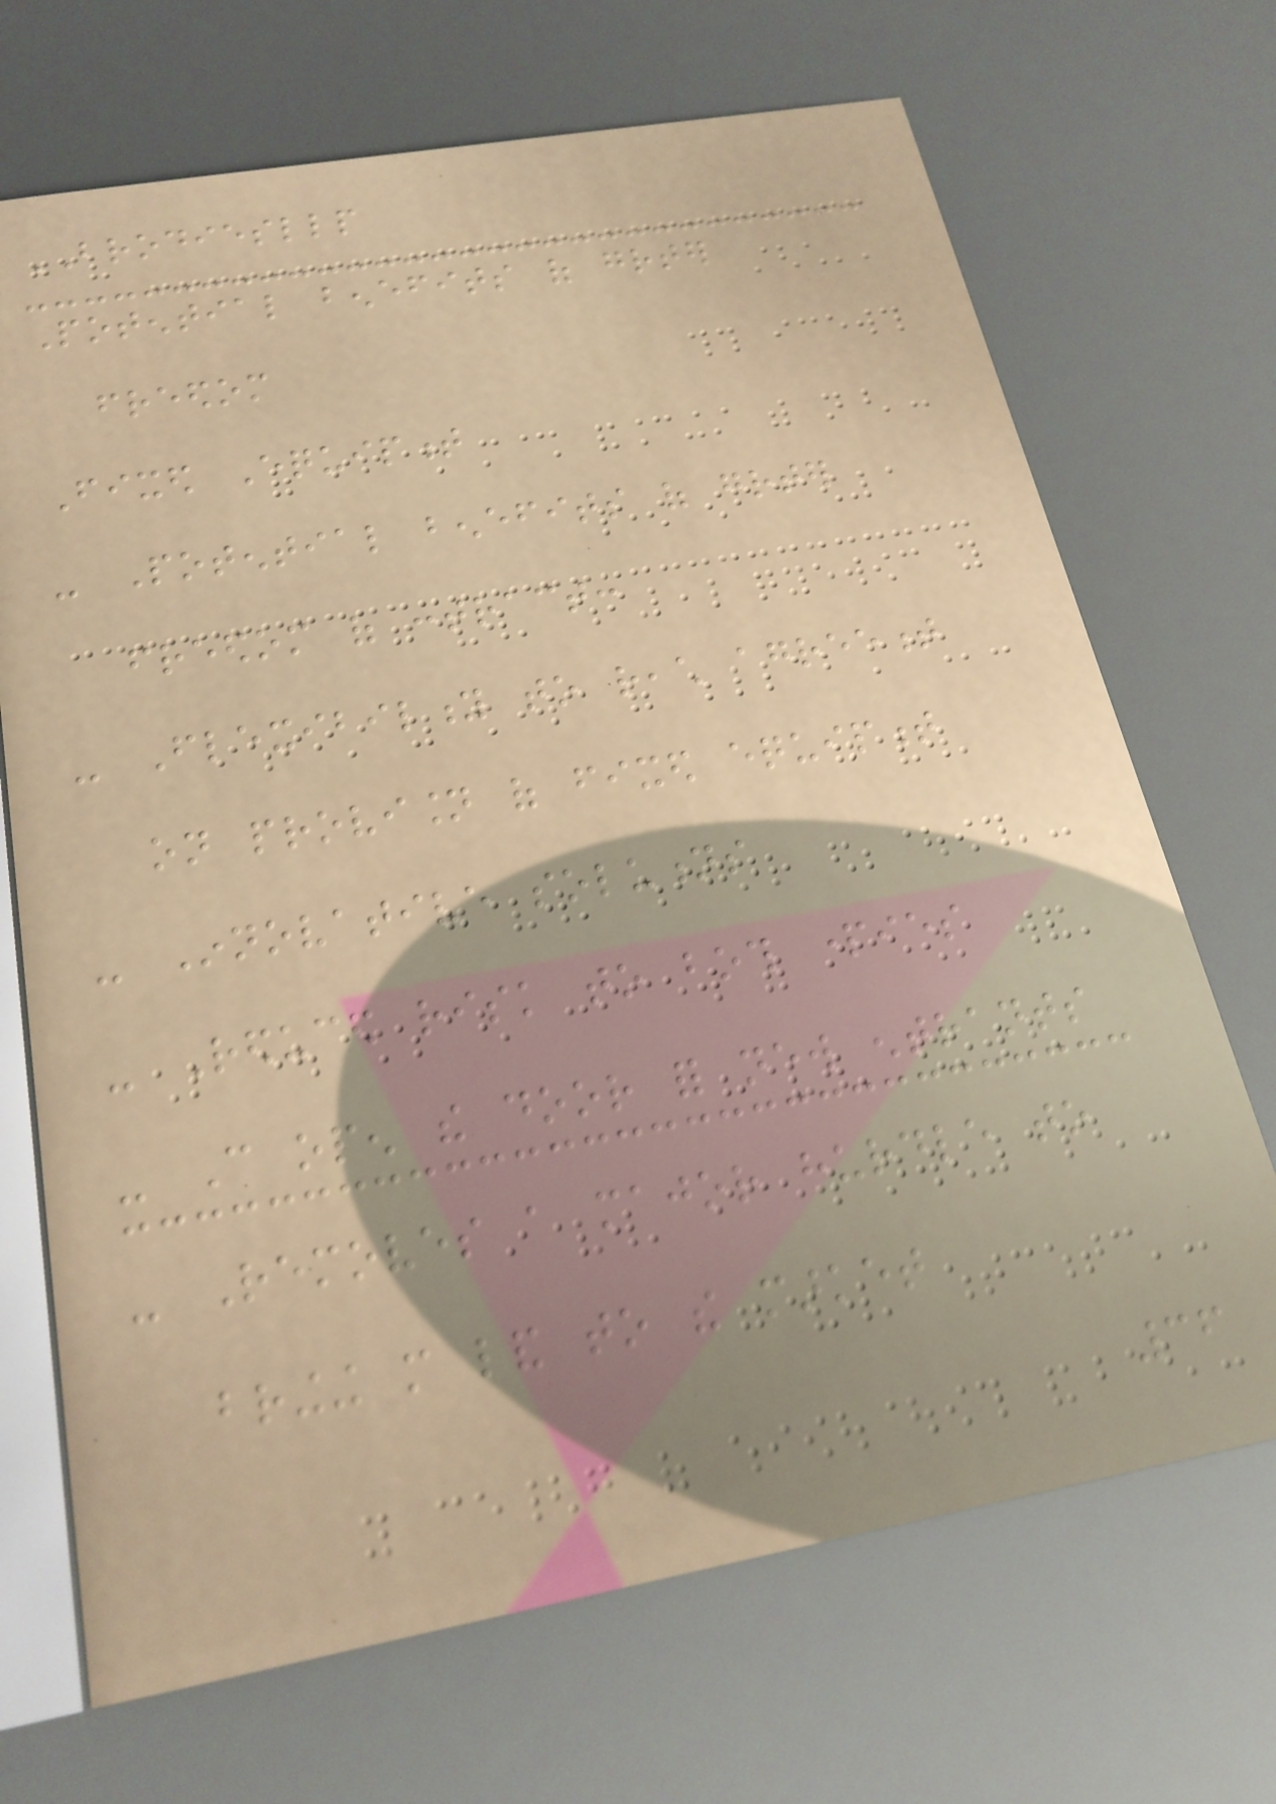BRODIESLLP
Potential benefits of greater
freedom
Fixed Equipment
- Potential benefits of greater
freedom of contract:
- Flexibility to reach agreement
on provision of fixed equipment
- Innovative solutions
- Reduced risk to both parties
- Can open the door for new entrants
- Removes a major hurdle to
bringing more land to the market
36
